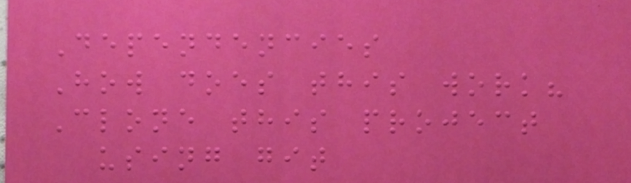Dependencies
How does this work?
Clone this project
using git
